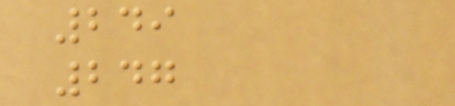249
247
